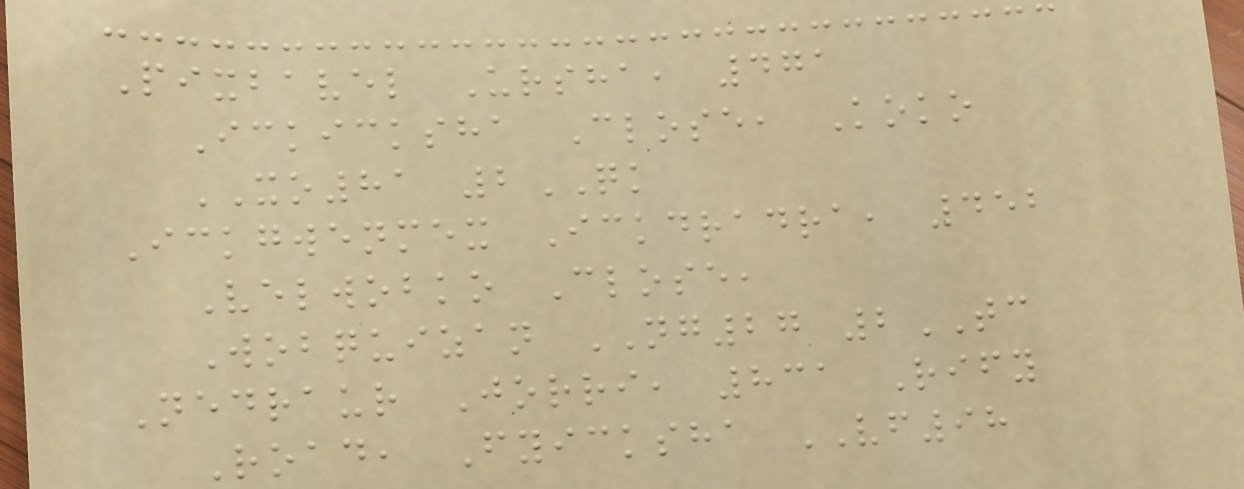Pixbavel Ursha, 471
Ickicksha Close, Koko
XO81 2QK
Ickgwenmex Ickdradra, 452
Velwobko Close,
Wobquizan NG27 2TC
Nedraur Jorri, 831 Rify
Road, Fyicksha VF98
